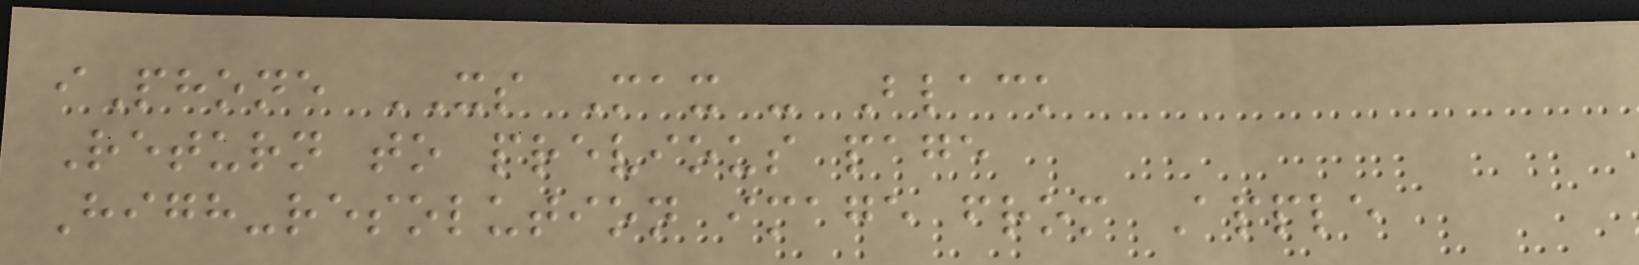iPhone XS Max - Black
Return to previous page
High-resolution image from Apple
